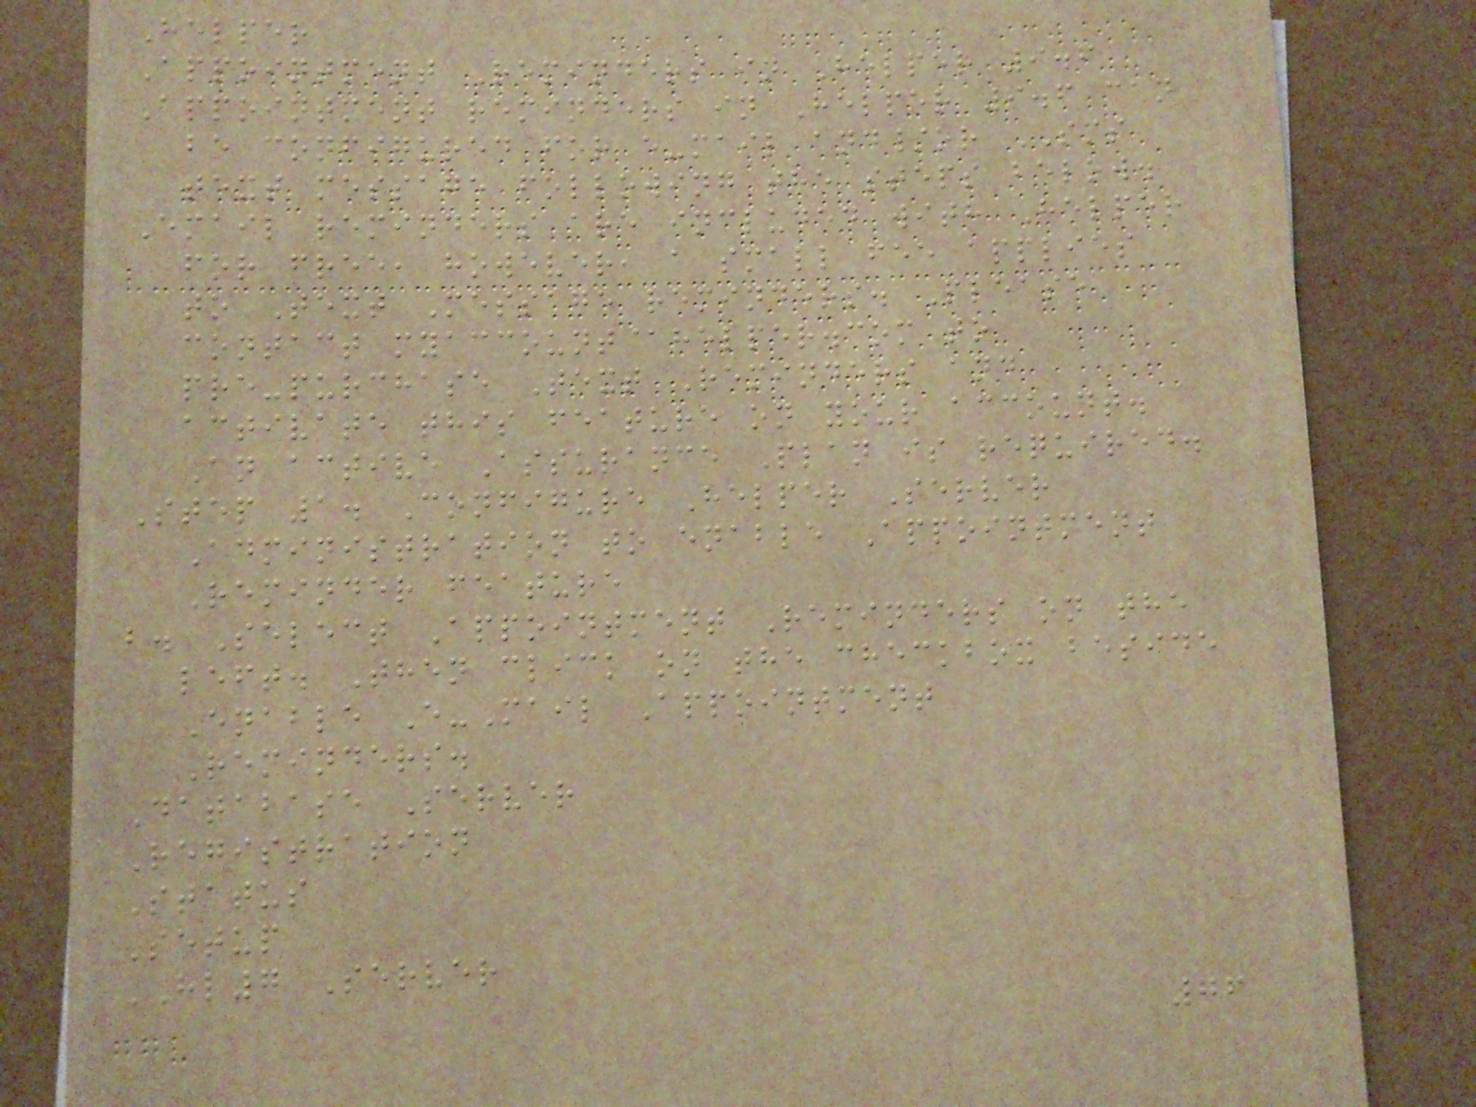Helper
Appointment Reminders in Helper 9.6
Appointment reminders in Helper 9.6 can
be configured for e-mail and/or SMS
text message following the steps below.
Email reminders are included with Helper
for free, however, a small fee applies
to Text Message reminders. Please
contact myaccount@helper.com to
pre-purchase Text Reminders and
activate this feature on your account.
An active Assurance Plan is required.
Step 1. Configure Helper Server
Administration to enable Appointment
Reminder feature
b. Select Appointment Reminders on the
left. Then click on the checkbox beside
Enable E-Mail Appointment
Reminders.
Database Server
Registration
Status
Setup
HL7 Server
76
